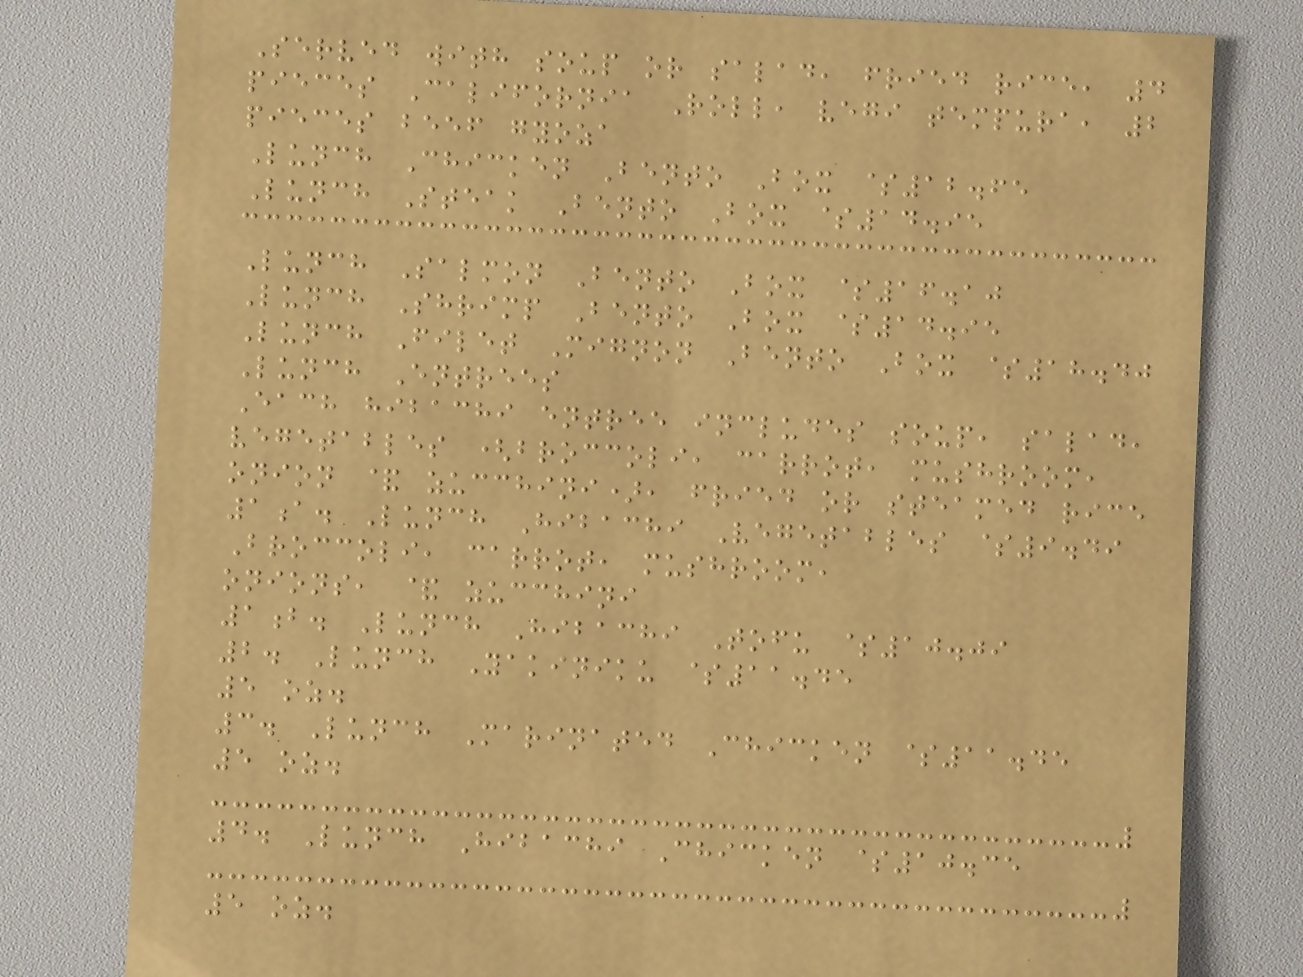Served with soup or salad, fried rice, 4
pieces California Roll, vegi tempura, 2
pieces beef gyoza
Lunch Chicken Bento Box $12.65
Lunch Steak Bento Box $14.95
Lunch Salmon Bento Box $16.10
Lunch Shrimp Bento Box $14.95
Lunch Filet Mignon Bento Box $18.40
Lunch Entrees
Each hibachi entree includes soup, salad,
vegetables (broccoli, carrot, mushroom,
onion & zucchini), fried or steamed rice
1a. Lunch Hibachi Vegetables $9.49
Broccoli, carrot, mushroom,
onions, & zucchini
1b. Lunch Hibachi Tofu $10.09
2. Lunch Yakiniku $11.45
5 oz.
3. Lunch Marinated Chicken $11.45
5 oz.
4. Lunch Hibachi Chicken $10.35
5 oz.
